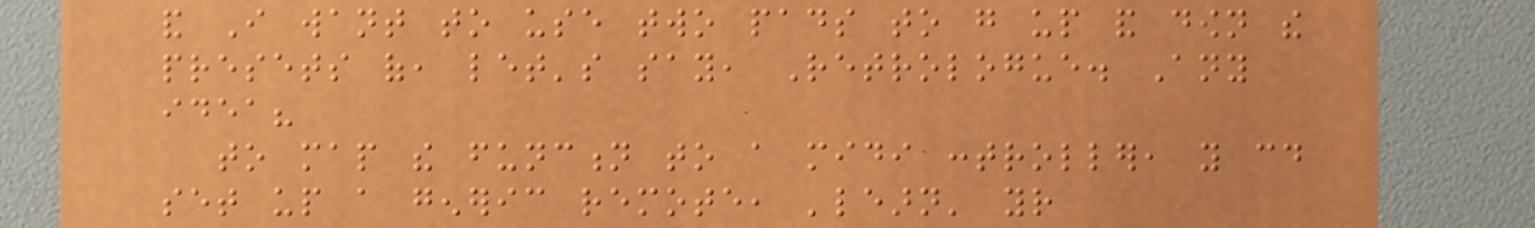and I want to use two pads to go up and down the
presets of, let's say, Retrologue. Any
idea?
to map the function to a midi controller, you could
set up a generic remote, 'learn' your
